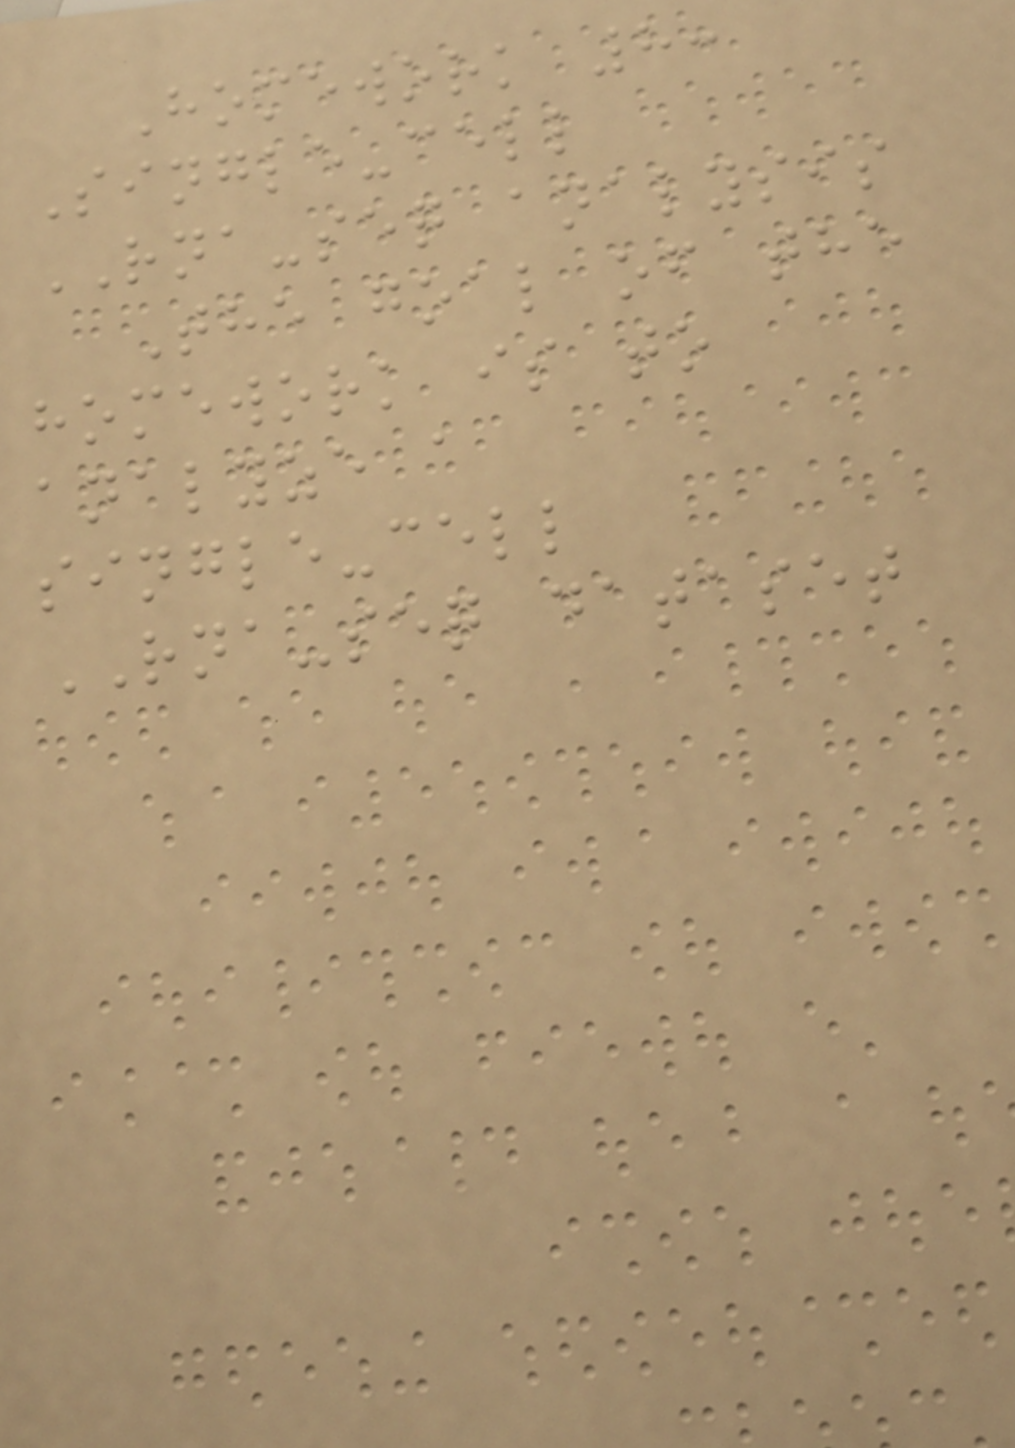Homework 8:
Single-cell
RNA-seq analysis
The goal of the
homework is to
analyze a
single-cell
RNA-seq dataset
